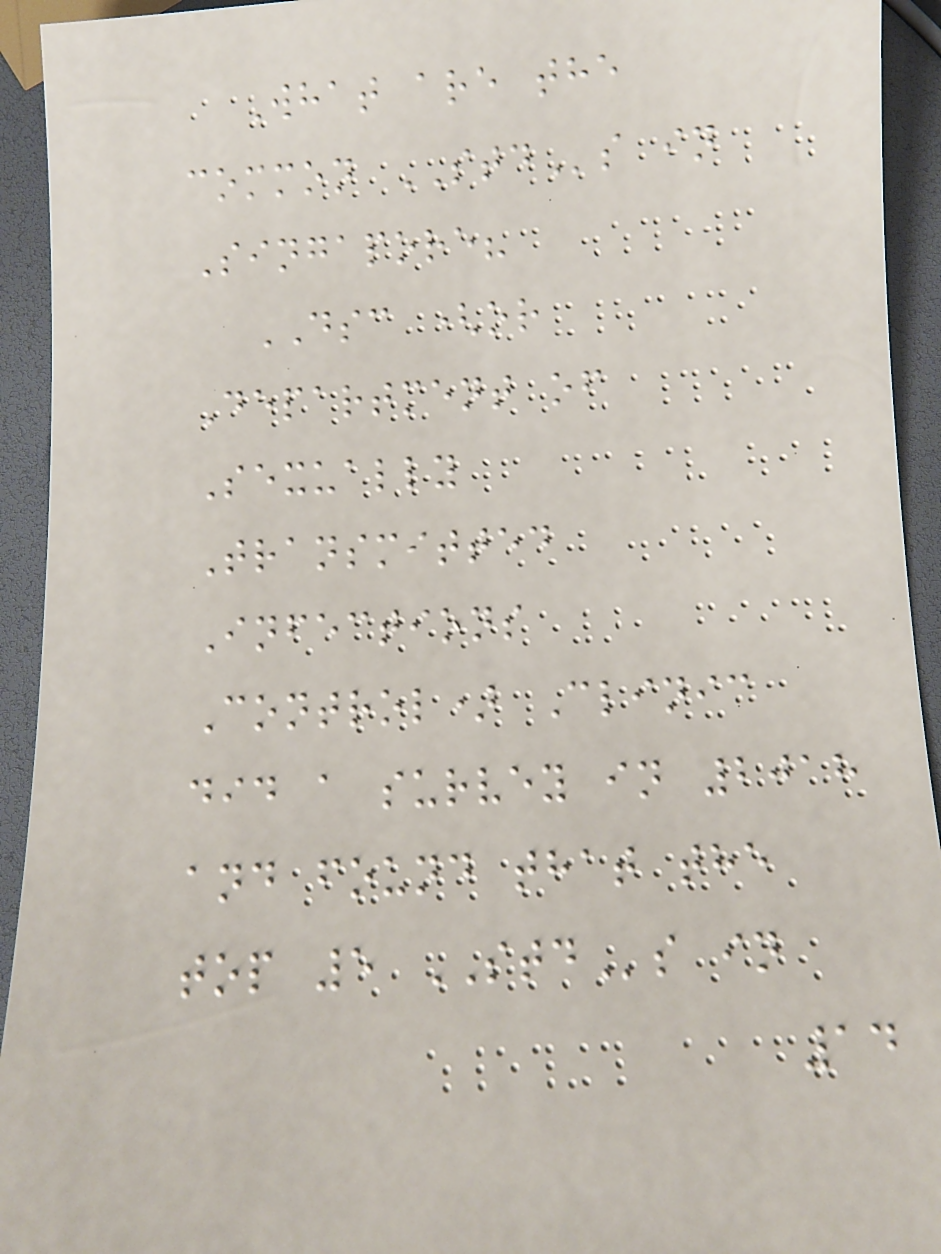What are the
common STDs in
Singapore?
DSC (or
Department of
Sexually
Transmitted
Infections
Control) Clinic
did a survey in 2018
and found that the
top 5 STDs in
14
